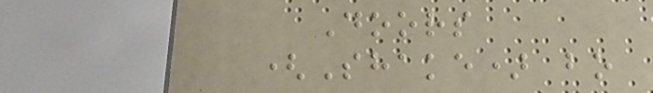Doors
(Shake) bo
